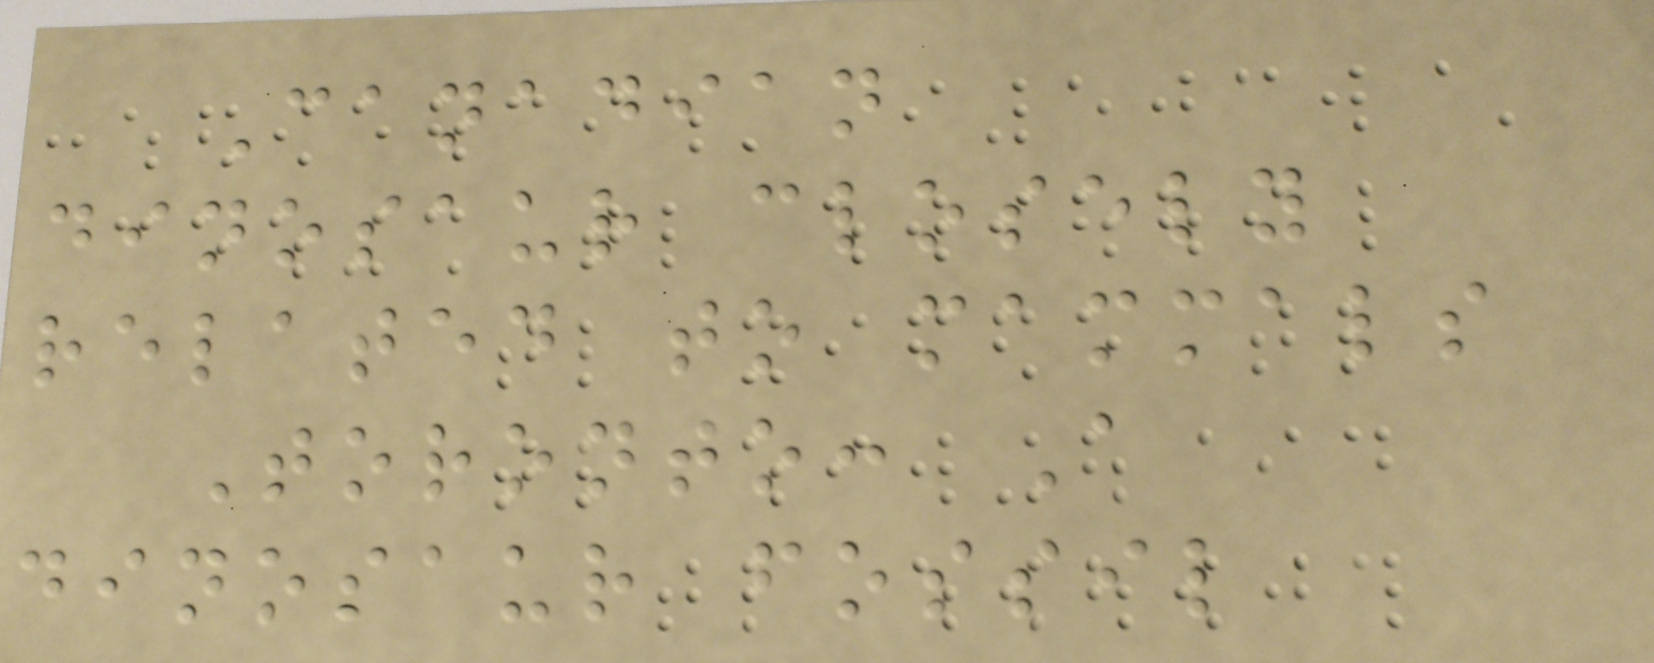Canadian
dinosaur closely
related to mammals
Toronto: A
dinosaur fossil
